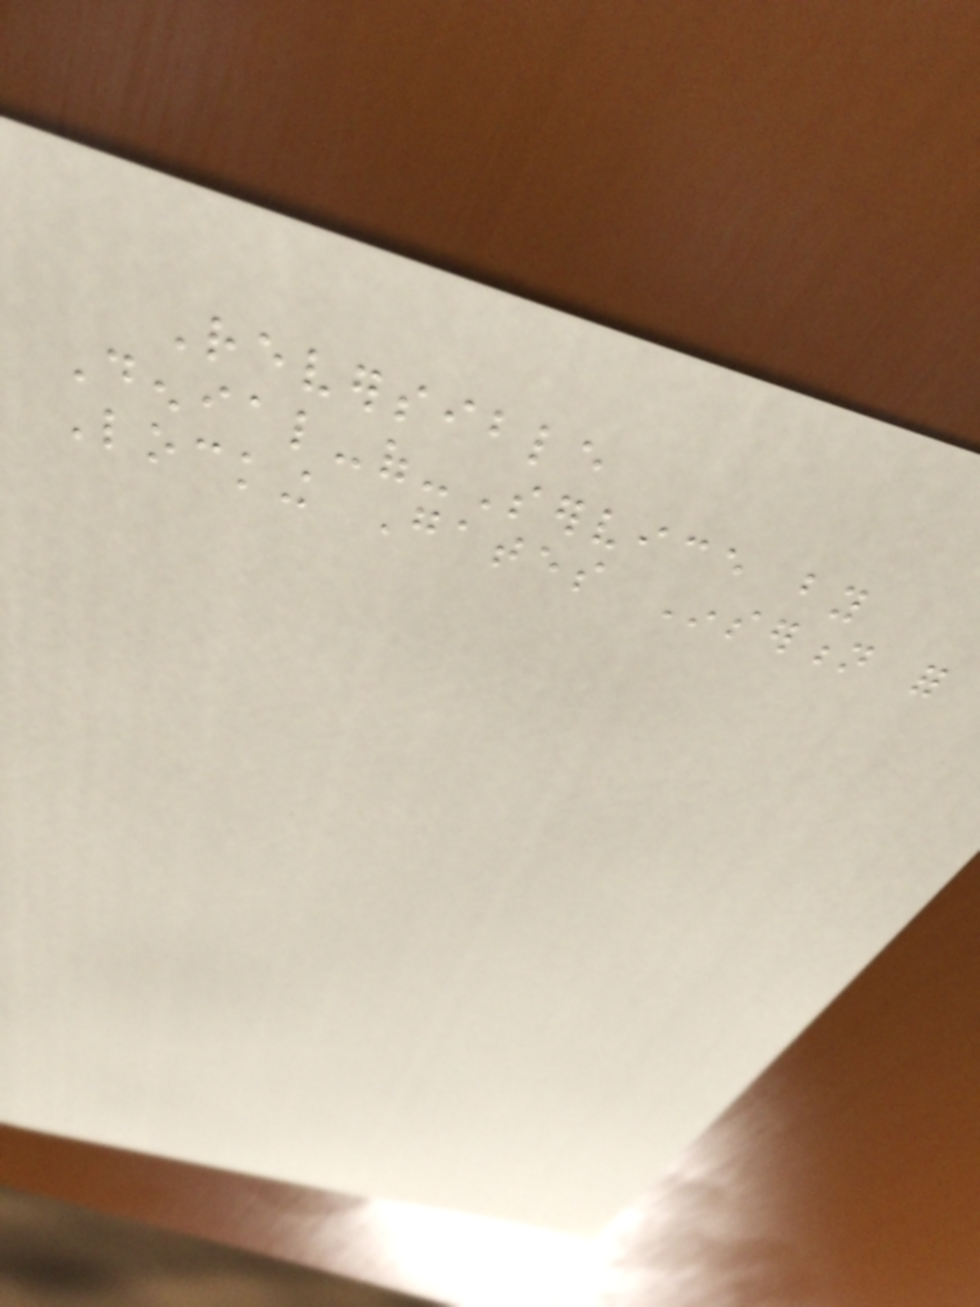Reversible
Denial-of-Service by
Locking Gates Insertion for
